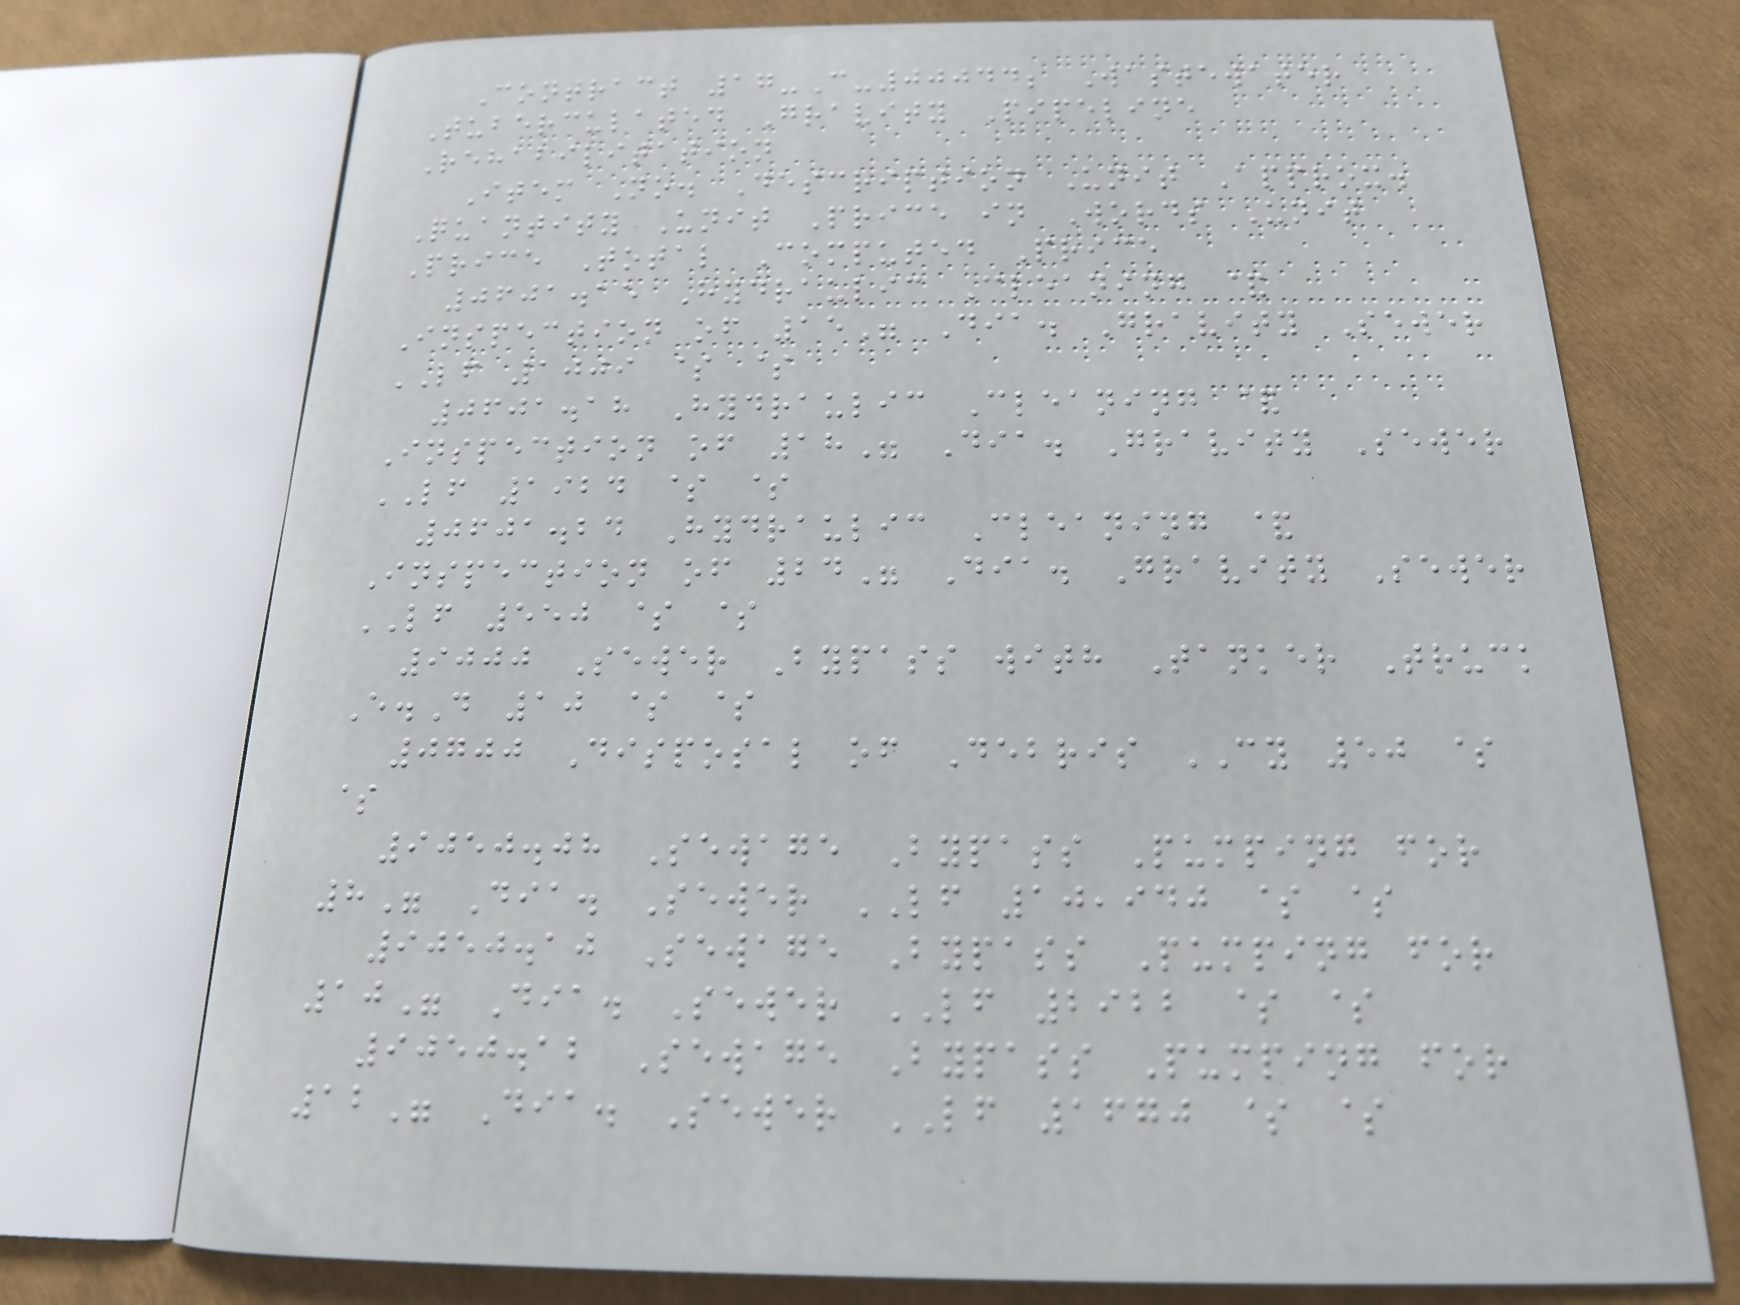Contract 17-C-00044; Wastewater
Tuberculated Gravity Pipeline
Rehabilitation
Item No. Description Unit Approx.
Quantity Unit Price in Words Unit
Price Total Computed Price
0601.15 Hydraulic Cleaning &
Inspection of 15" Dia. Gravity Sewer
LF 1009 $ $
0601.18 Hydraulic Cleaning &
Inspection of 18" Dia. Gravity Sewer
LF 1924 $ $
0601.24 Hydraulic Cleaning &
Inspection of 24" Dia. Gravity Sewer
LF 550 $ $
9000 Sewer Bypass with Tanker Truck
E.D 10 $ $
0700 Disposal of Debris CY 50 $
$
9050.08 Sewage Bypass Pumping for
8" Dia. Sewer LF 10,940 $ $
9050.10 Sewage Bypass Pumping for
10" Dia. Sewer LF 2922 $ $
9050.12 Sewage Bypass Pumping for
12" Dia. Sewer LF 1670 $ $
